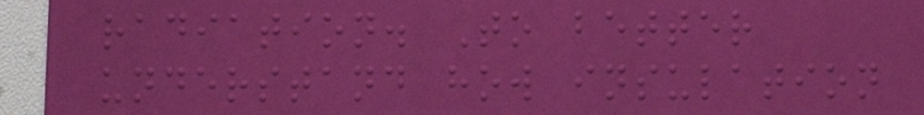radiation. To better
understand how insulation
